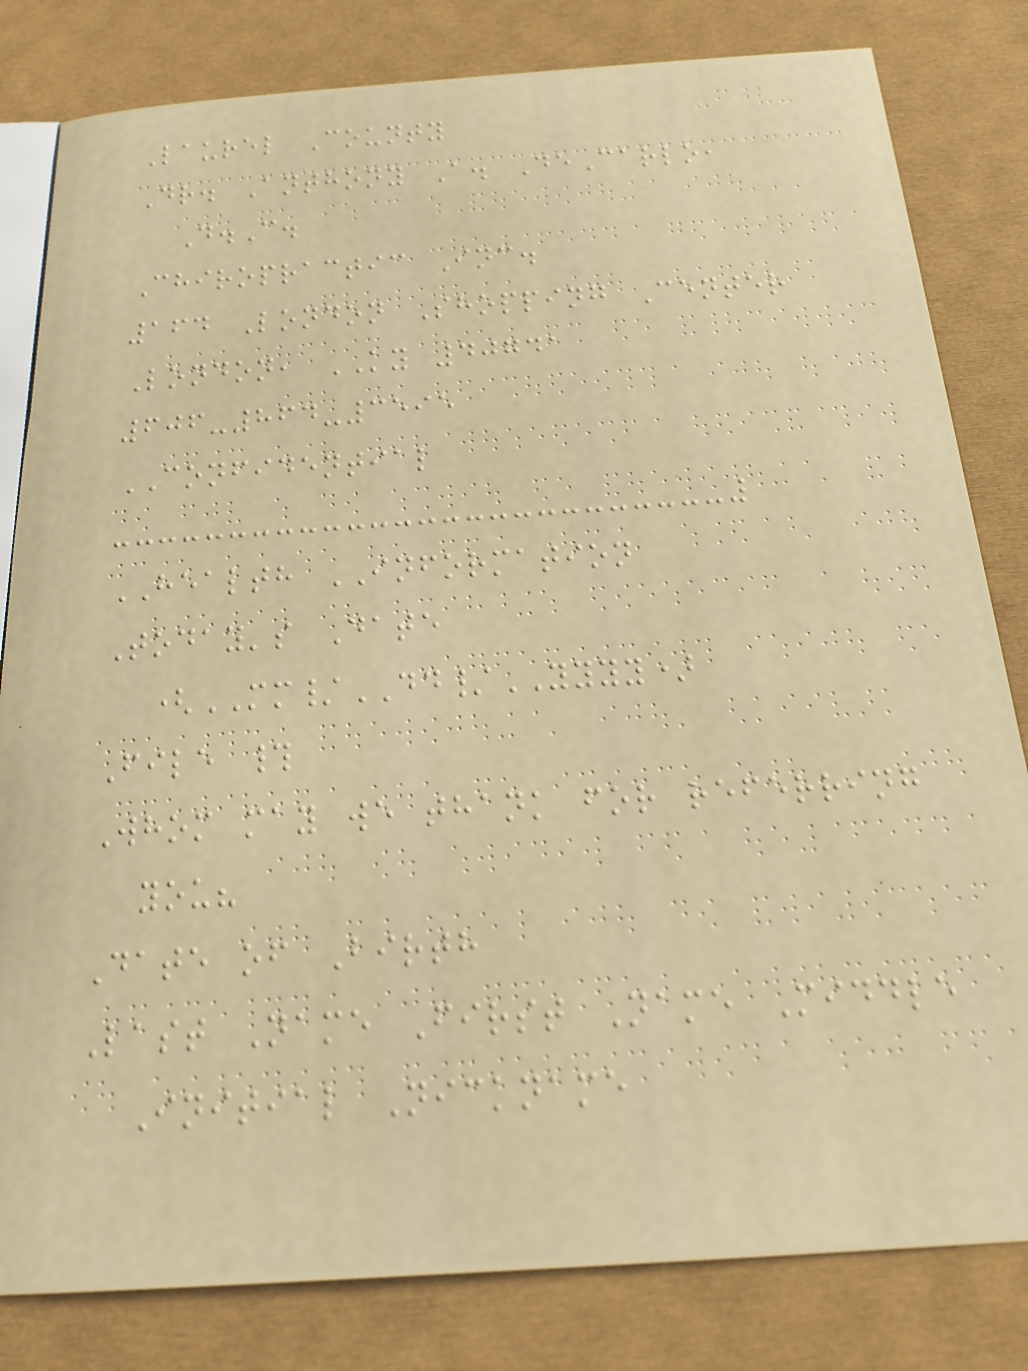Laurel County
Dr. Anthony A. DeCarlo,
D.C.
Chiropractic Inc.
164 London Shopping Center
London, KY 40741
606-864-3595
CONFIDENTIAL
HEALTH INFORMATION
Today's Date
(MM/DD/YYYY)
File #
Whom may we thank for referring
you?
Date of Birth
Last Name First Name Middle
Initial Nickname
